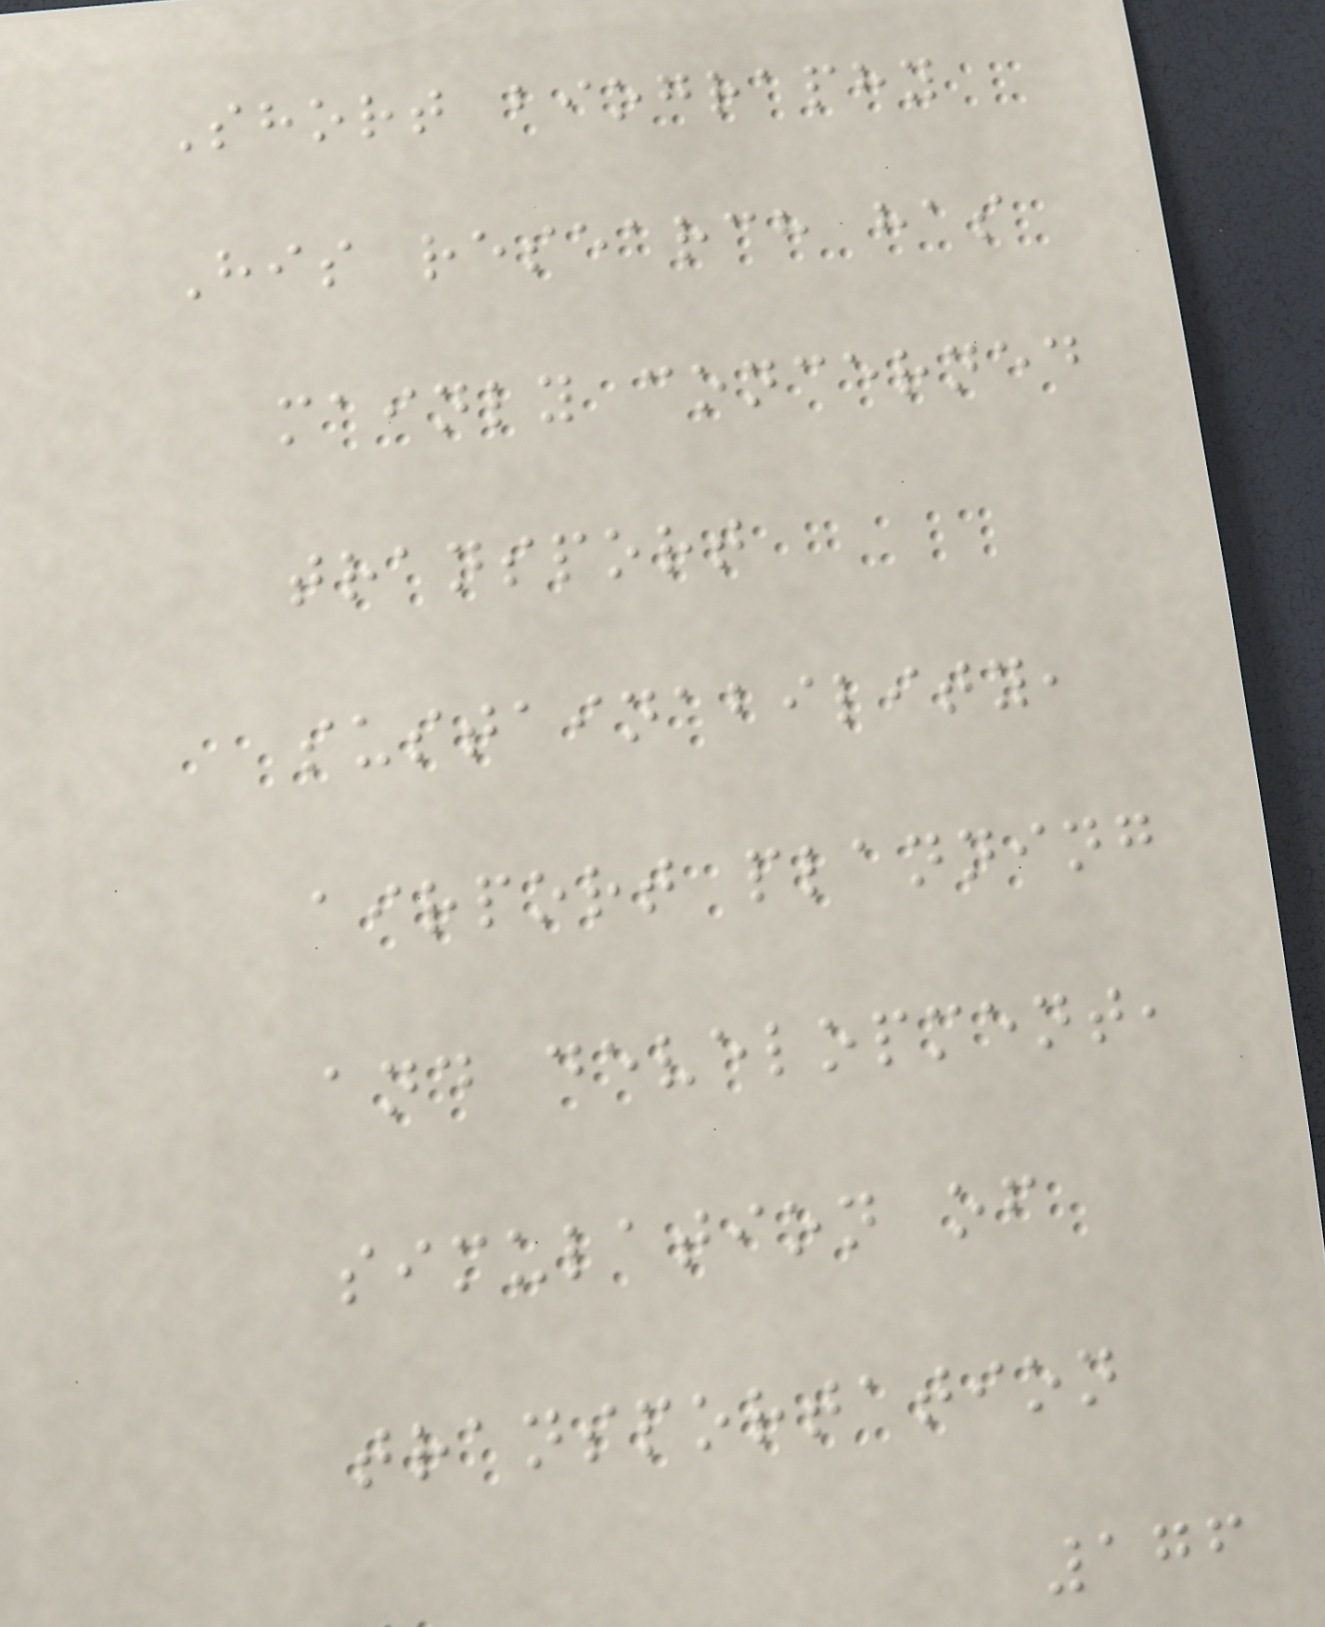Short biography
His research has
mainly concerned
transport
sustainability,
airport planning
and development,
simulation of
transportation
176
